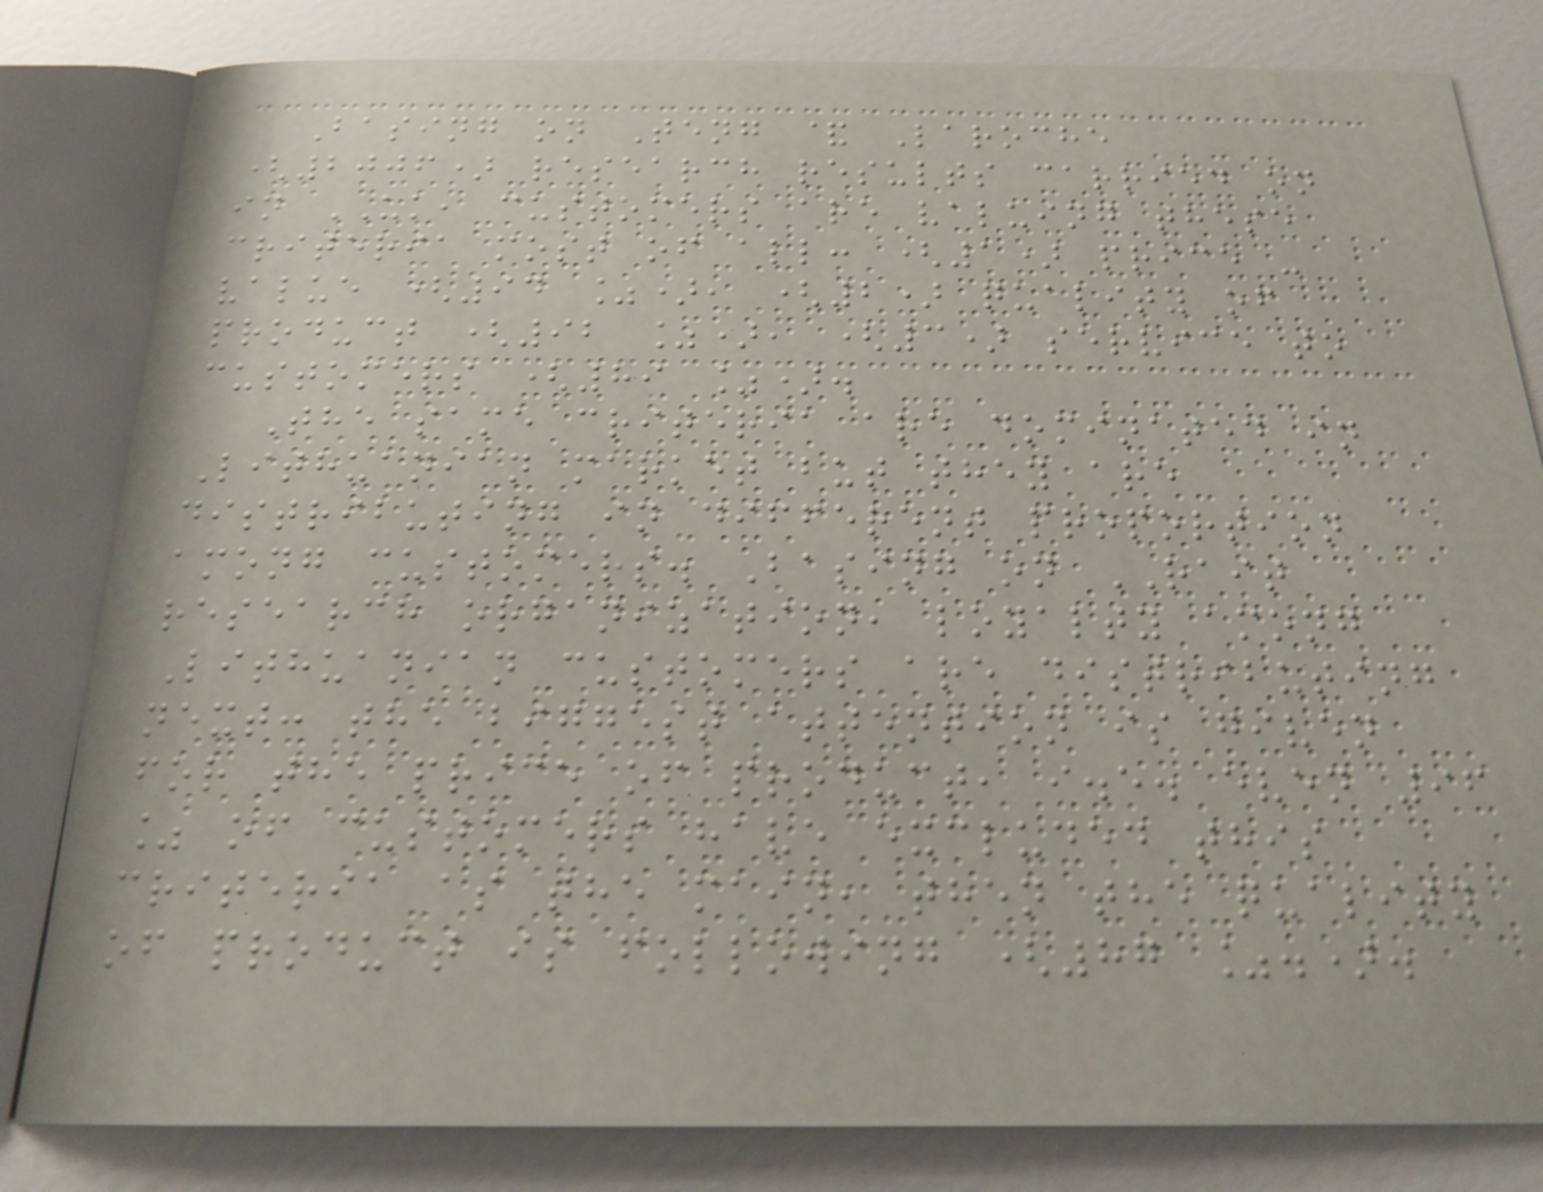Basing on Teng & Laroche
(2006) research results carried on
in UK, customers are valuing these
criteria most of all: (1) price -
value (94 %), (2) quality of
product (92 %), (3) service to
customers (89 %).
The same criteria are dominated in
Lithuanian market but they are
distributing in different proportion
among customers. Basing on RAIT
research organization, loyalty among
Lithuanian customers are distributing
next: the biggest attention is given
for the price of product, i.e. even 96
% of customers have excluded this
criteria as the main, then the quality
of product is following (87 %.).
